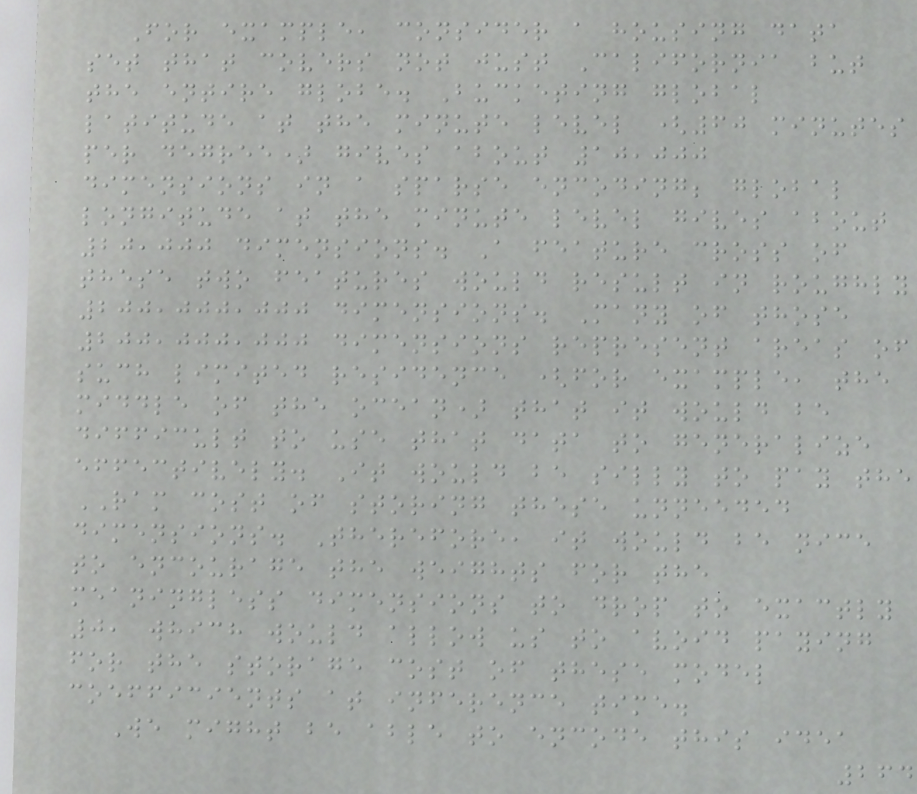For example, consider a housing data
set that covers not just California but
the entire globe. Bucketing global
latitude at the minute level (60 minutes
per degree) gives about 10,000
dimensions in a sparse encoding; global
longitude at the minute level gives about
20,000 dimensions. A feature cross of
these two features would result in roughly
200,000,000 dimensions. Many of those
200,000,000 dimensions represent areas of
such limited residence (for example, the
middle of the ocean) that it would be
difficult to use that data to generalize
effectively. It would be silly to pay the
RAM cost of storing these unneeded
dimensions. Therefore, it would be nice
to encourage the weights for the
meaningless dimensions to drop to exactly
0, which would allow us to avoid paying
for the storage cost of these model
coefficients at inference time.
We might be able to encode this idea
264
